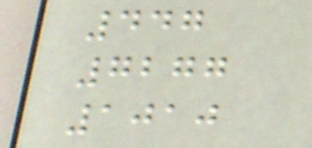447
7277
1010
